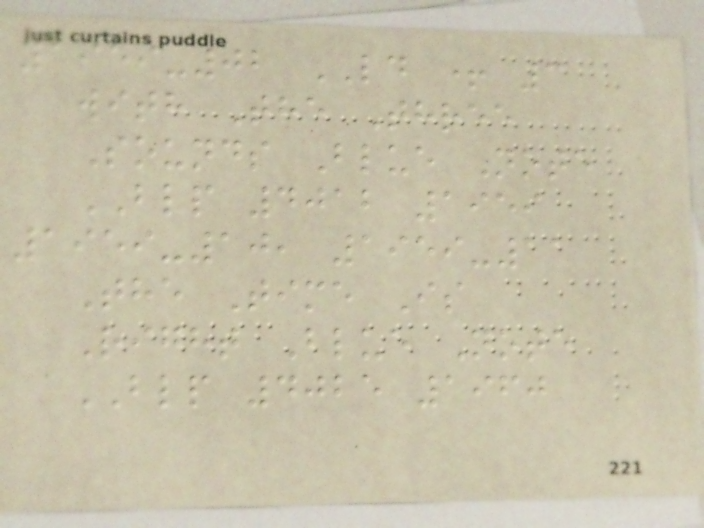1959-02 LD + 3
with The Three
Sounds Blue Note
BLP 4012 1959
1959-10, 1959-11
The Time Is
Right Blue Note
BLP 4025 1960
